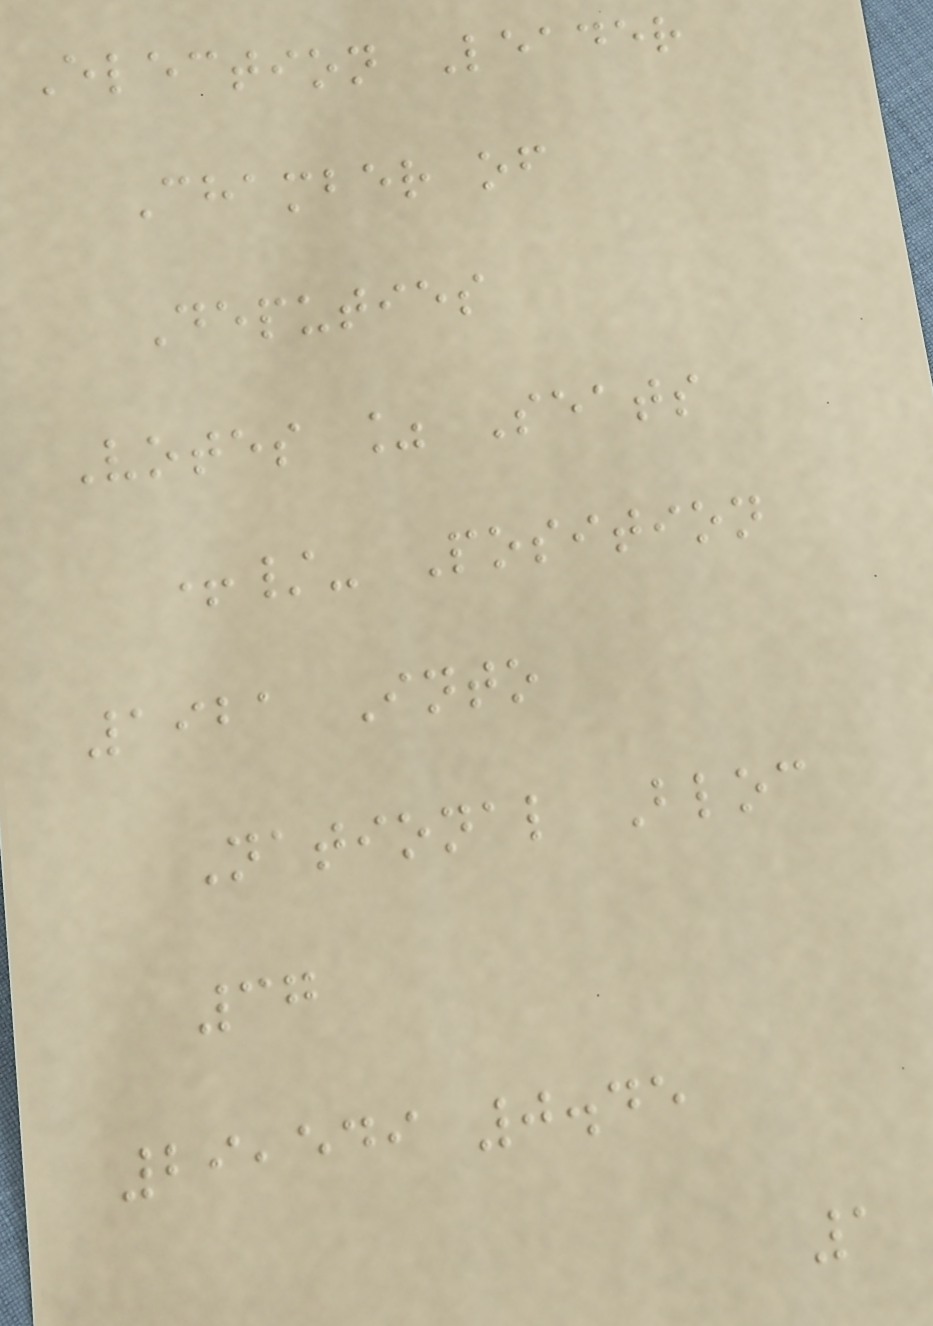Election Leader
Chamber of
Deputies
Votes % Seats
+/- Position
1921 Into
National Bloc
37
29,549 0.45
1
